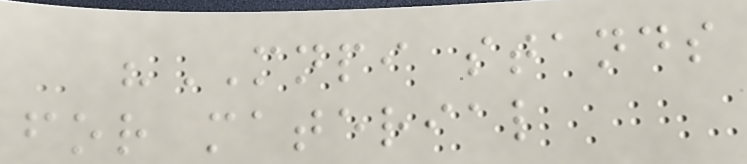"MNPI stands
for material
